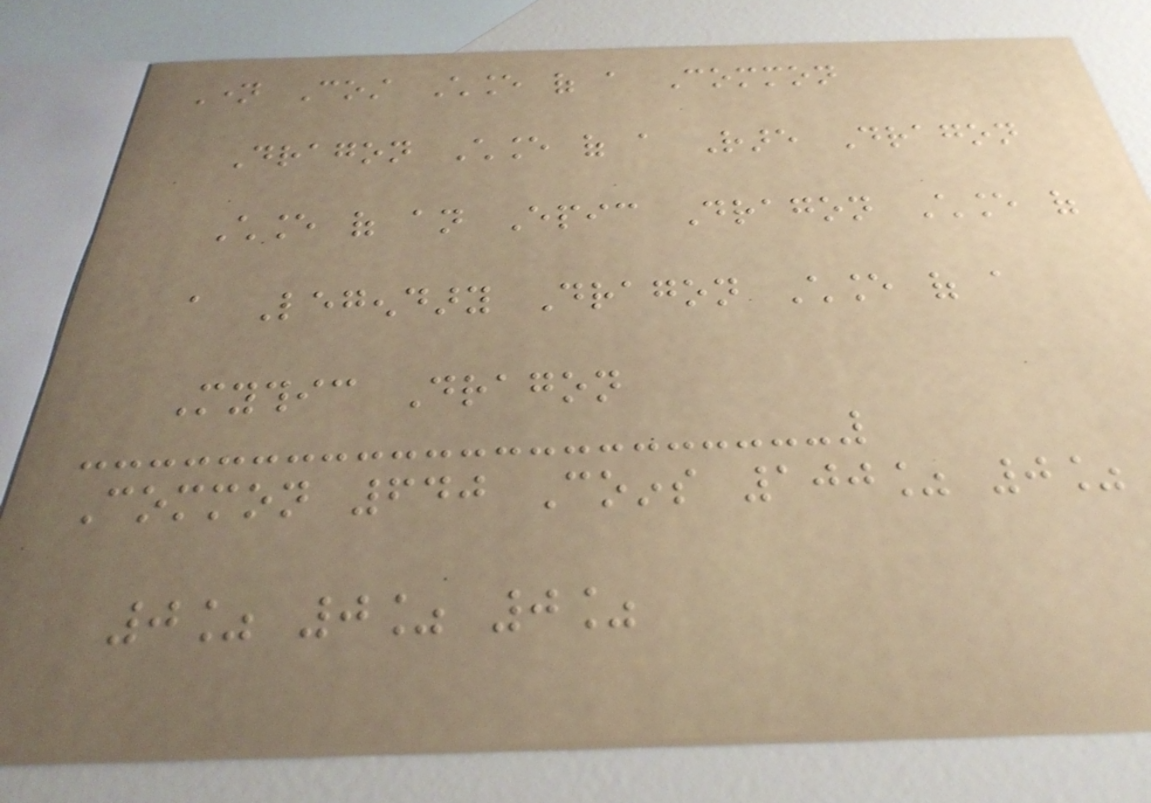Name Cost Chance of a Common
Dragon Chance of a Rare Dragon
Chance of an Epic Dragon Chance of
a Legendary Dragon Chance of a
Mythic Dragon
Common 640 Coins 100% 0%
0% 0% 0%
